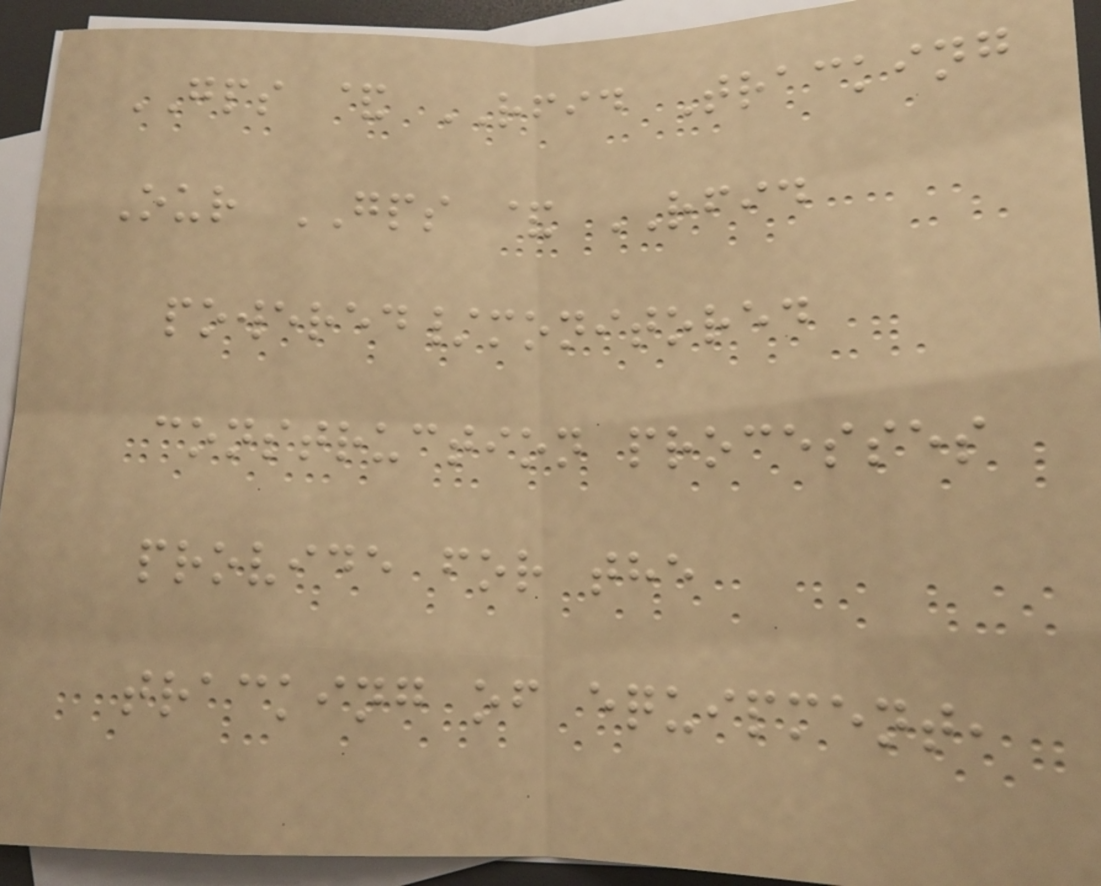GPS & RFID Tracking
Our GPS & RFID
powered/monitored
construction processes
provide for the
tracking of equipment,
